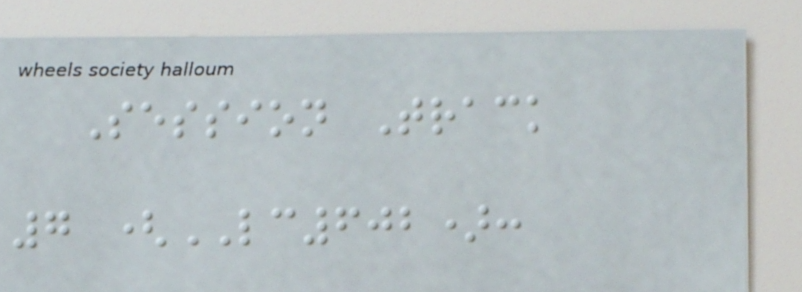Session Track
7 (LC602):
